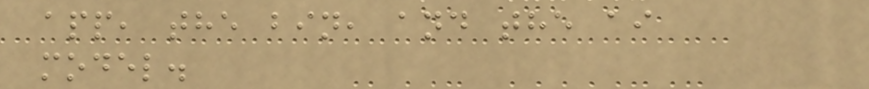app, the bin, and the ai
model.
